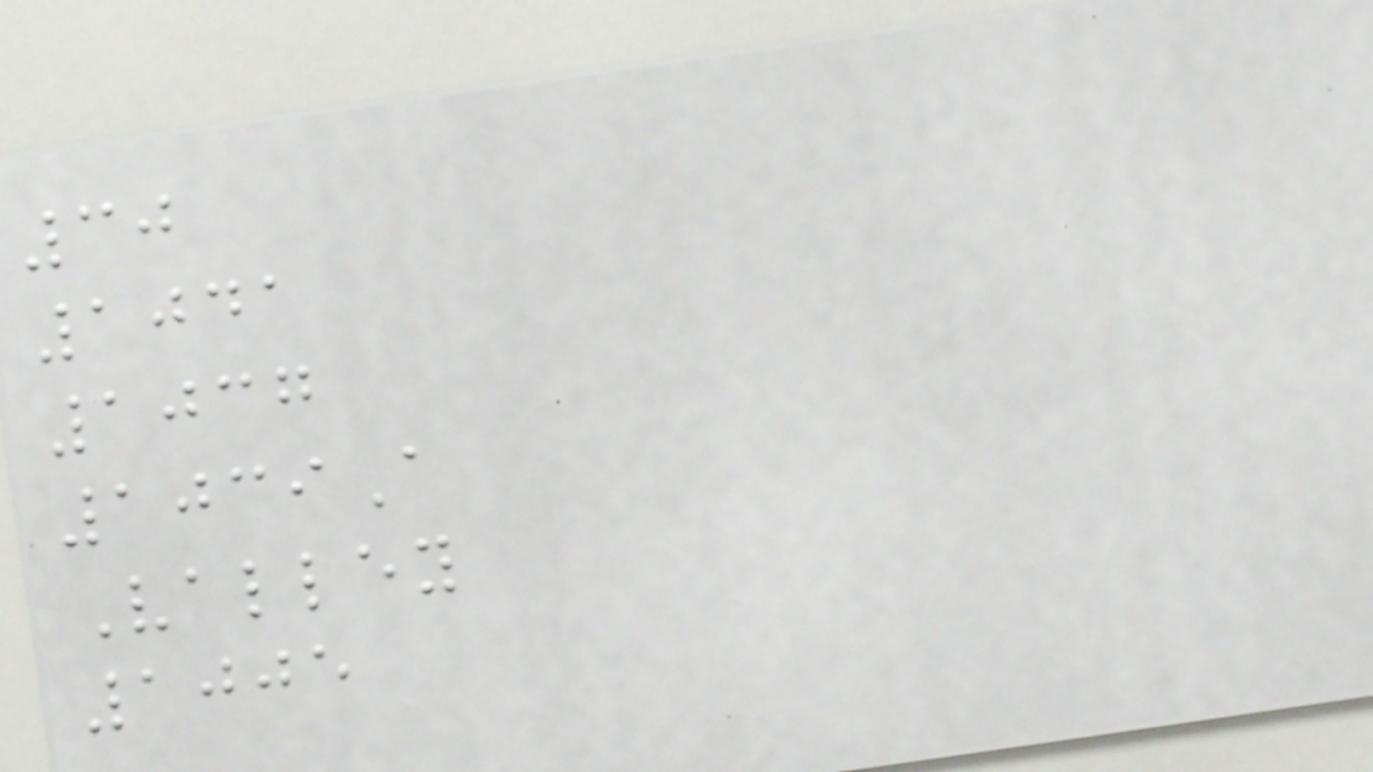30
1041
1037
1039A
Valley
1005
